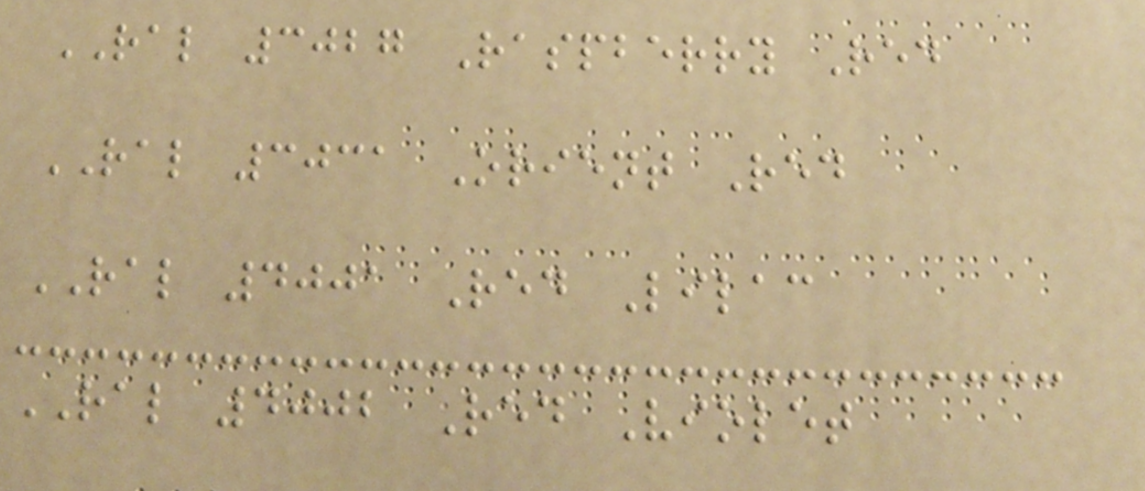RAL 3027 Raspberry Red
RAL 3031 Orient Red
RAL 4001 Red Lilac
RAL 4002 Red Violet
